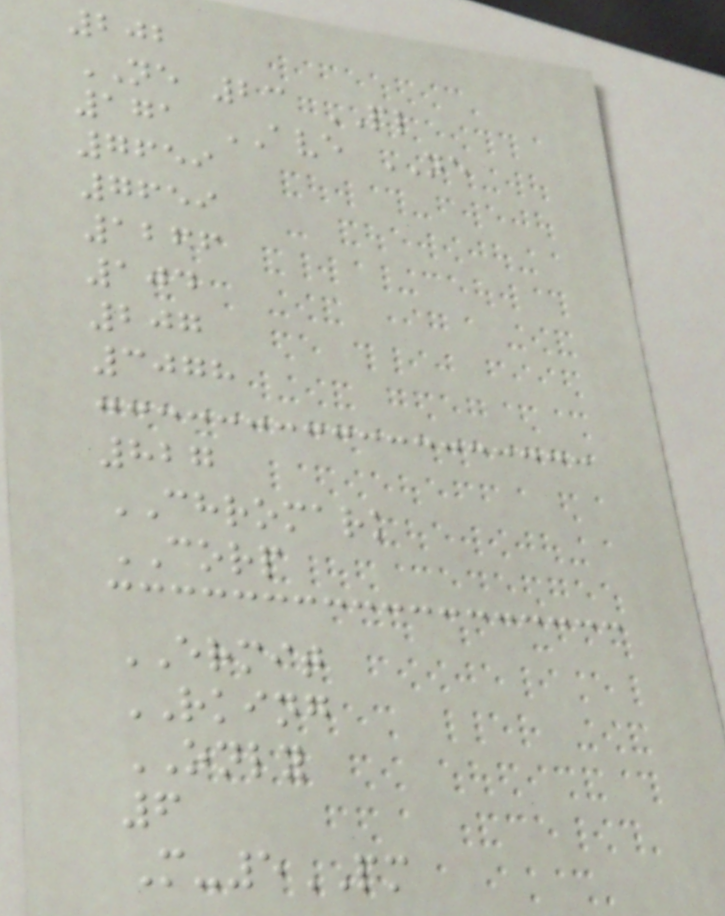202
NE 23 PL
171 AVE NE
7659
7659
1266
104
207
3078
827
CHROMARK
CORP
ERMIT
RKING
ONLY
6
M-5PM
